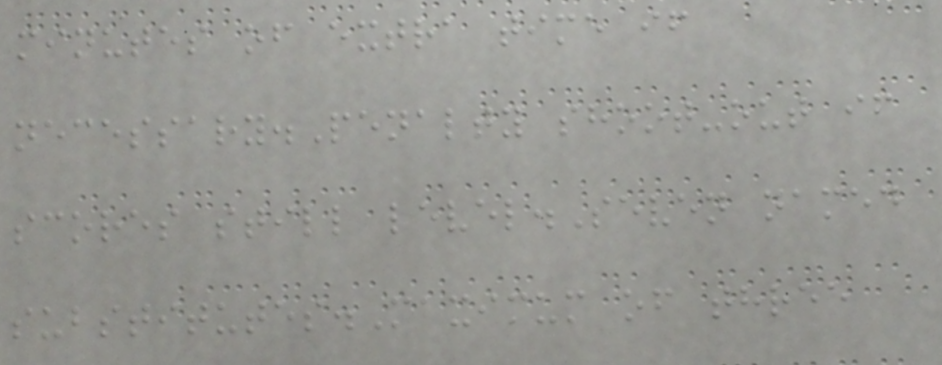minutes of extra time if
necessary.Penalty shoot-out if
scores still level.Seven named
substitutes.Maximum of three
